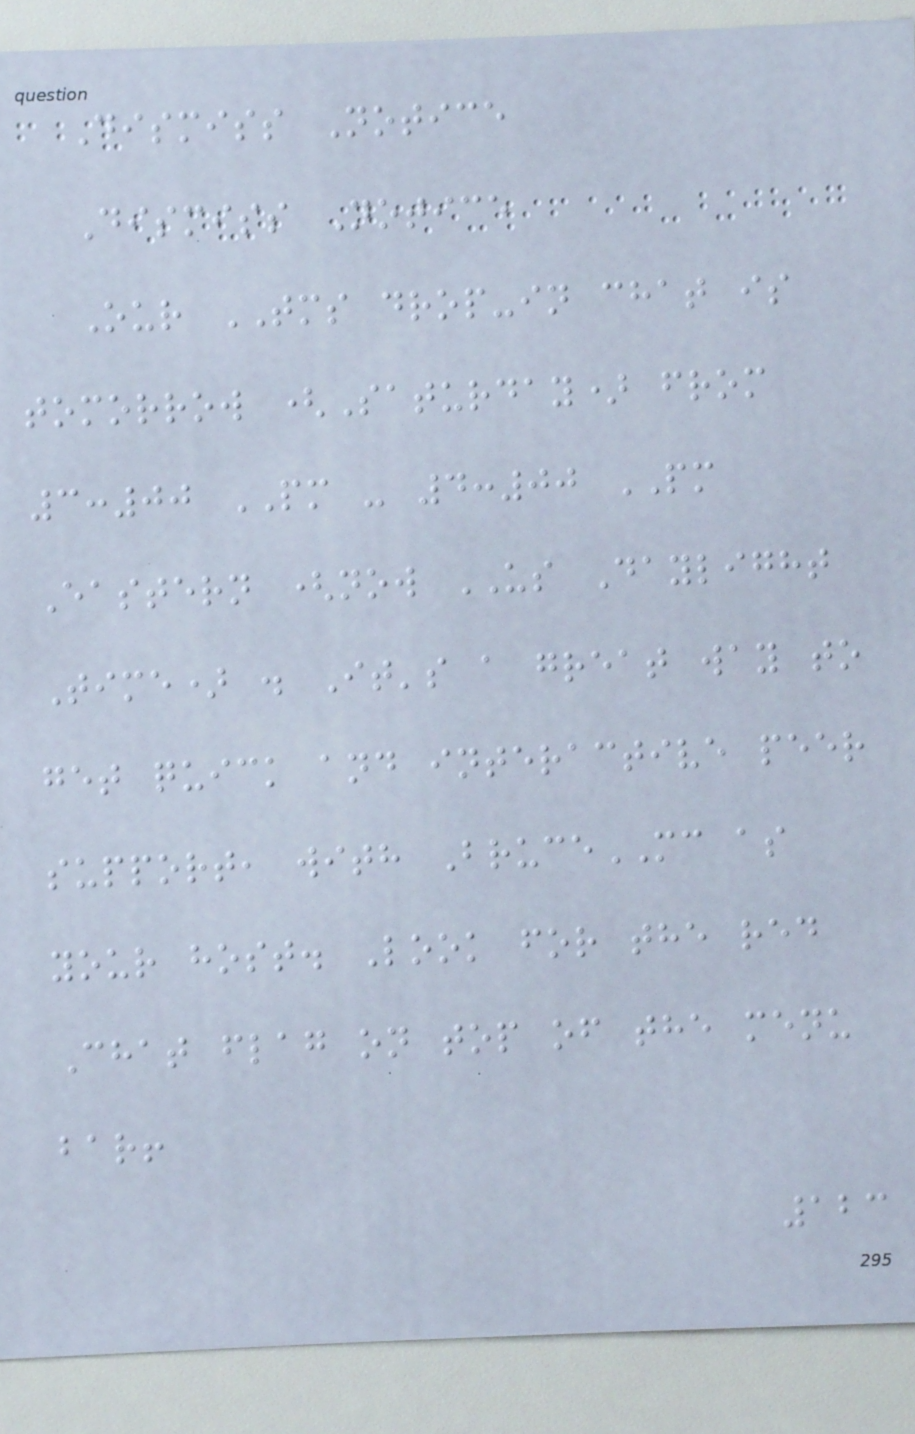Dismiss Notice
Dismiss Notice
Our TMS drop-in chat is
tomorrow (Saturday) from
3:00 PM - 4:00 PM
Eastern (now US Daylight
Time) . It's a great way to
get quick and interactive peer
support, with BruceMC as
your host. Look for the red
Chat flag on top of the menu
bar!
123
